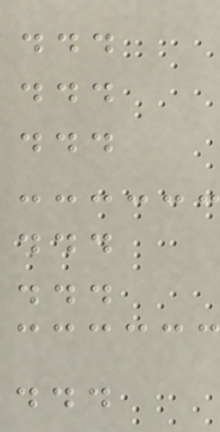...
...
...
...
...
...
